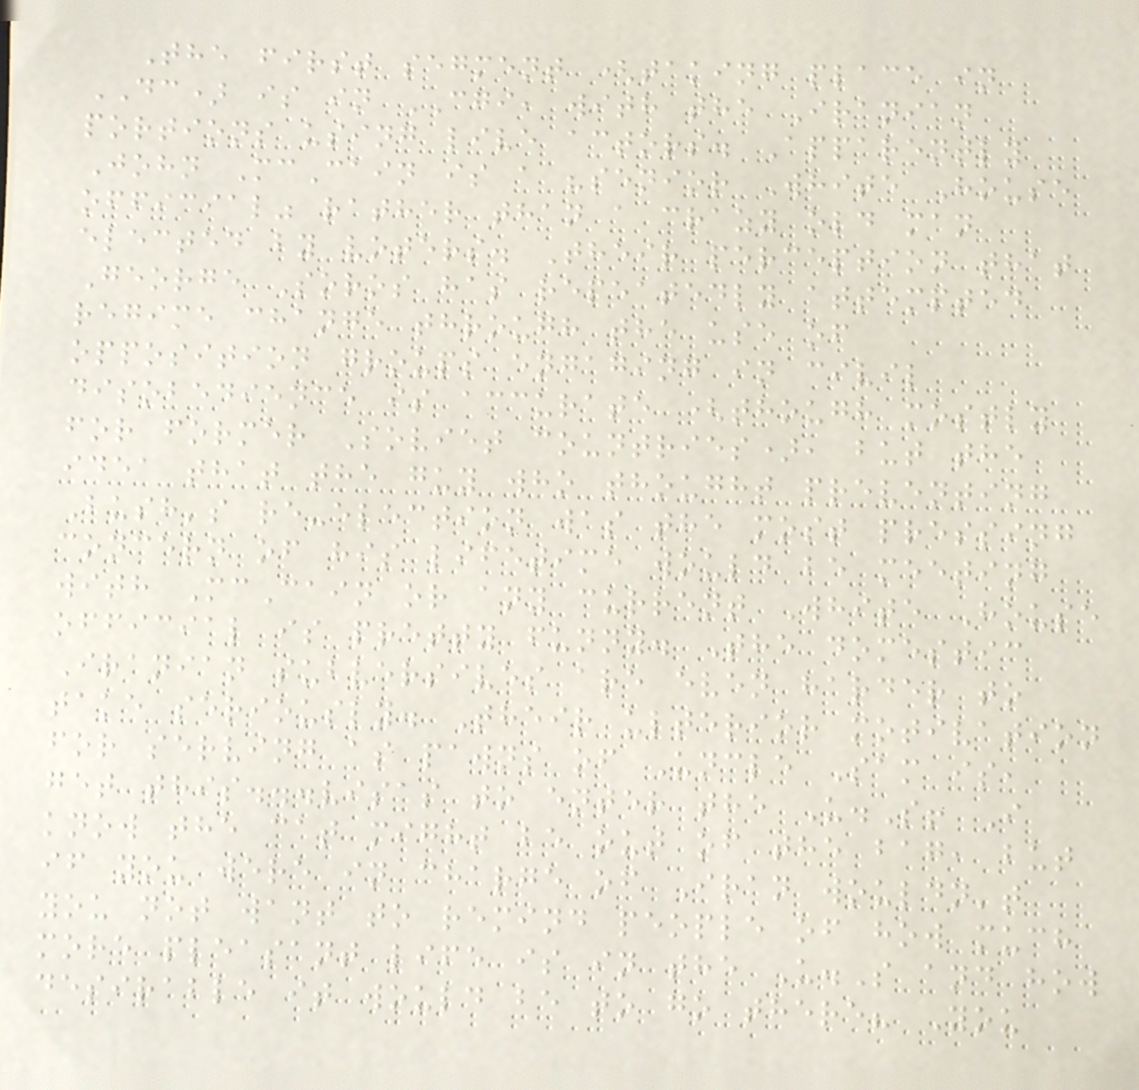The first segment (taking place in
DC) is in CGI, with the Iranian
portions using live actors. Apparently
John McCain is a "senior White House
official" rather than a crazy old man
elected by voters. Their perception that
George Soros has repeatedly attempted
regime change through the use of
opposition groups engaging in civil
disobedience is accurate (though mostly
for former Soviet countries), but the
idea that the guy who thought preventing
Bush's re-election was the most pressing
concern of his lifetime would be meeting
with McCain or any current White House
official is pretty funny. The domestic
Iranian subversives are even harder to
take seriously. Their ulterior motivation
for serving as pawns of Uncle Sam is,
get this...visas to enter the U.S! I
know the cat might be out of the bag, but
if you were in charge of Iran wouldn't
you not want to remind people of how much
more pleasant life is in the U.S and how
desirable it would be to go there? You
